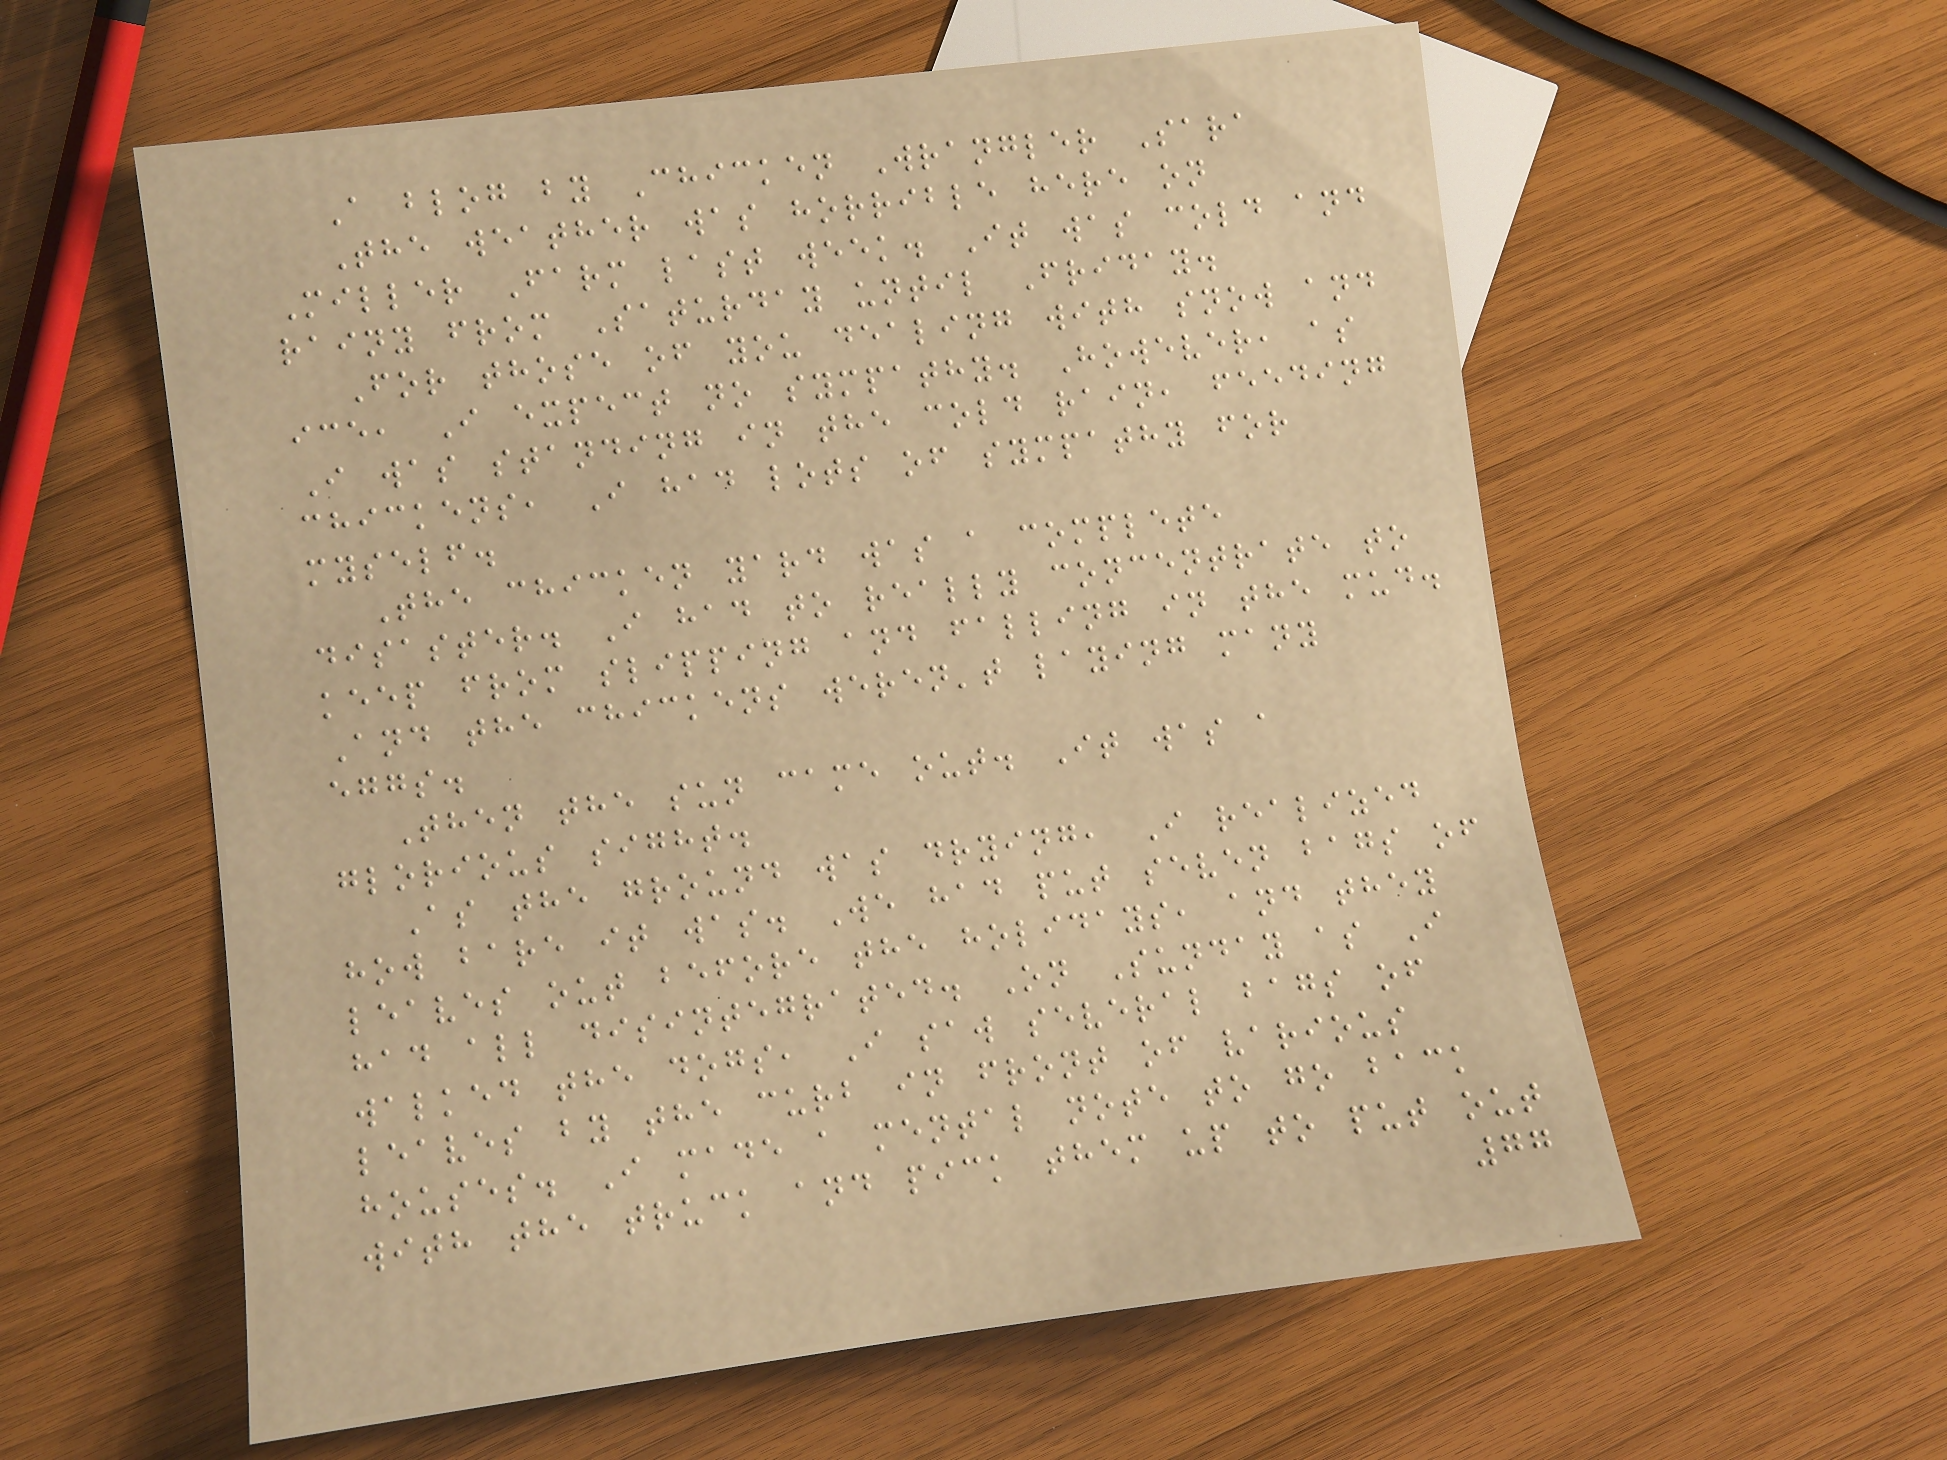A blog by Chicken Wrangler Sara
The weather was horrible here on
Miller Farm last week. It was cold and
rainy from Saturday until Friday.
For those of you dealing with snow and
ice, I expect no sympathy. However, as
I was standing in the cold rain, feeding
chickens, I had lots of sympathy for
myself.
The chicken yard was a complete
disaster. I had to really concentrate to
keep from slipping and falling in the mud.
And the chickens weren't laying many
eggs.
Then the sun came out. It was a
glorious sight.
As the ground was drying, I realized
how bare it was. We had put seven bags of
leaves out before the holidays, and they
had all disintegrated. On Sunday as I
walked the dogs, I saw several bags of
leaves by the curb in front of various
houses. I made a mental note to go back
with the truck and pick them up to put out
77
